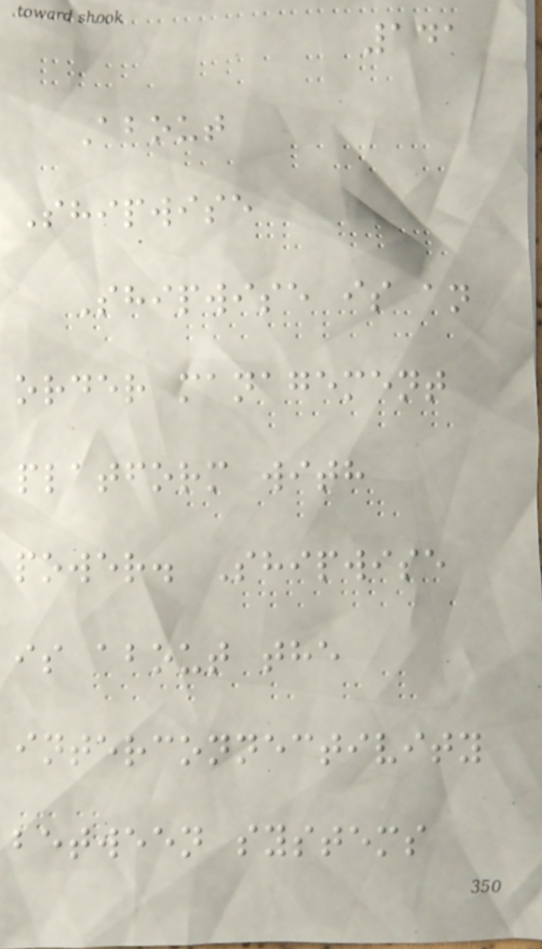141
About
Shipwise
Shipwise is an
order management
platform with
power. Shipwise
is about the
interconnectivity
between systems
